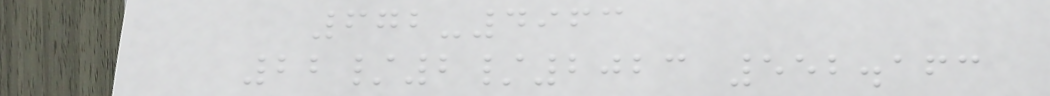672-4963
22/2/2023 552.163
